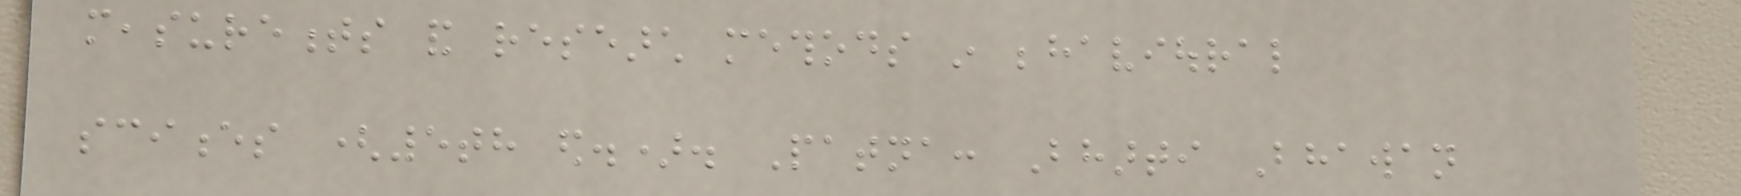measurements and research methods in behavioural
sciences (5th ed.). Patna: Bharti Bhawan
